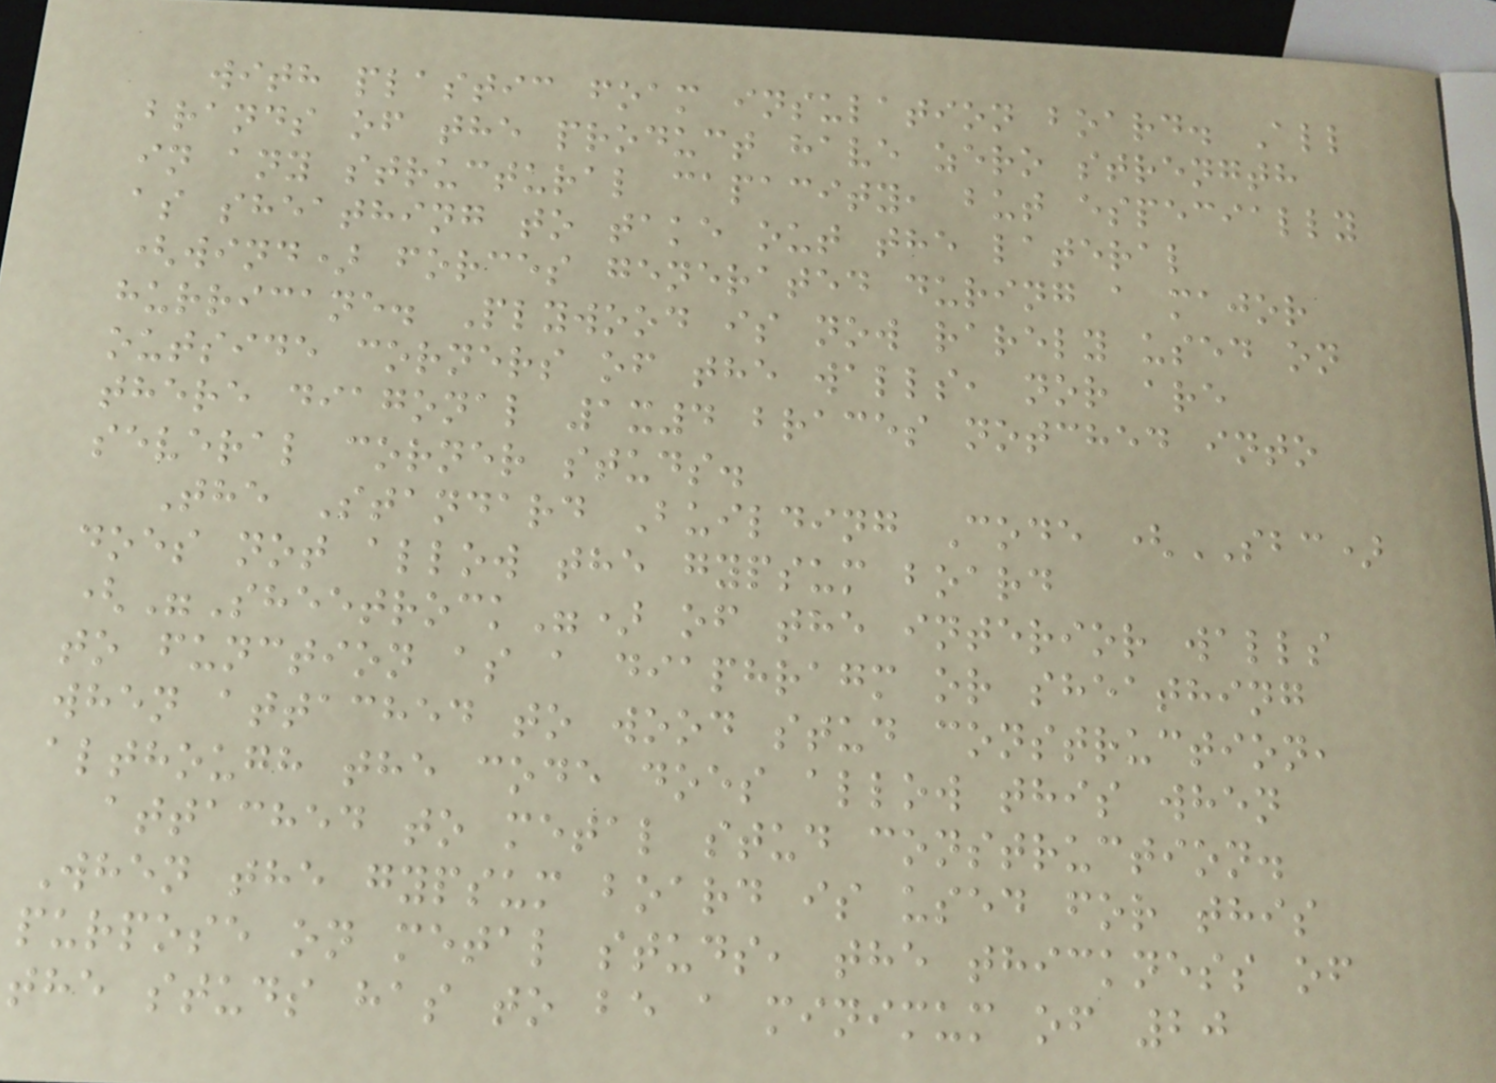with plastic foam insulation board. All
brands of the product have zero strength
in any structural capacity, but especially
as sheathing to take out the lateral
(wind) forces generated during a major
hurricane. Plywood is now rarely used on
outside corners of the walls, nor are
there diagonal 1x4 braces notched into
several corner studs.
The Standard Building Code (SBC)
does not allow the gypsum board
("Sheetrock") of the interior walls
to function as a diaphragm or sheathing
when attached to wood stud construction,
although the code does allow this when
attached to metal stud construction.
When the gypsum board is used for this
purpose on metal studs, the thickness of
the studs has to be a minimum of 20
